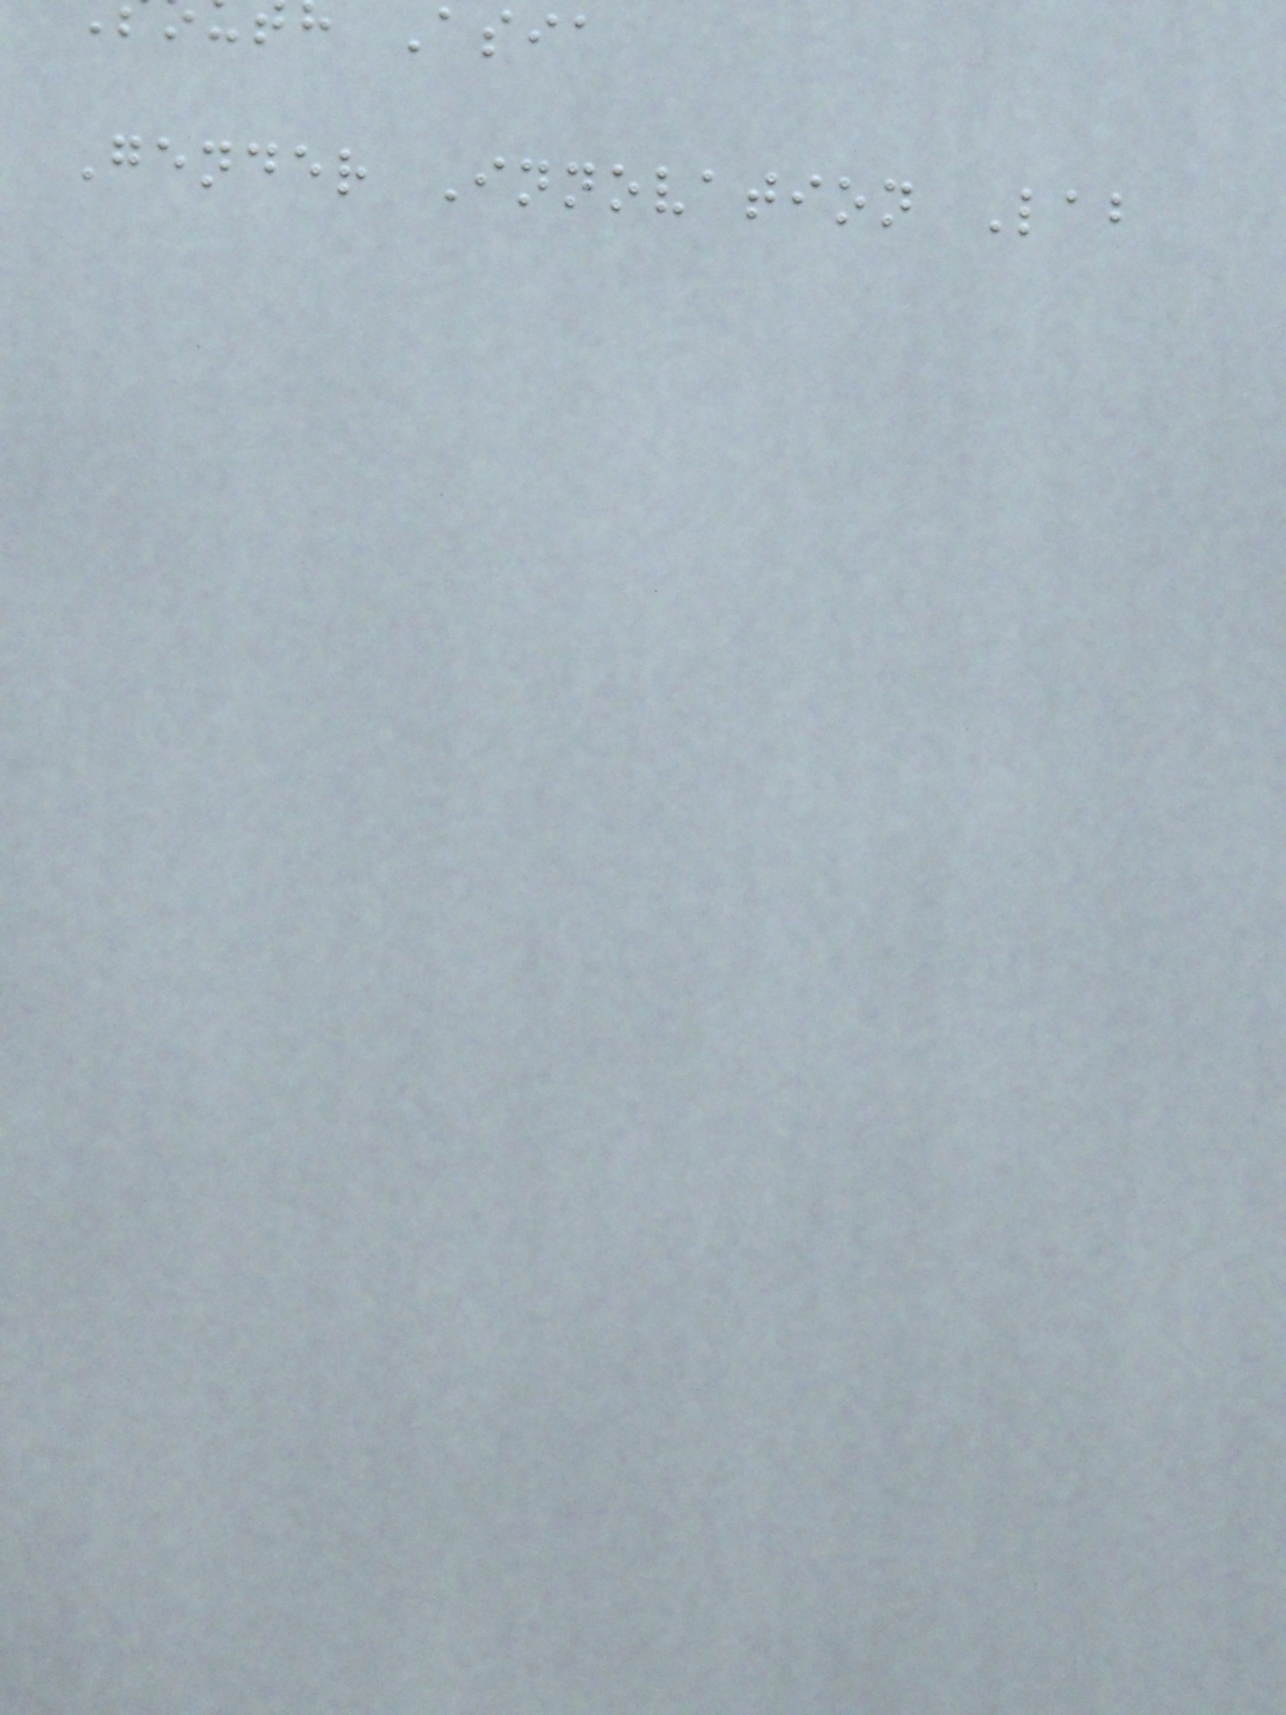Asia
Gender Innovation Lab
